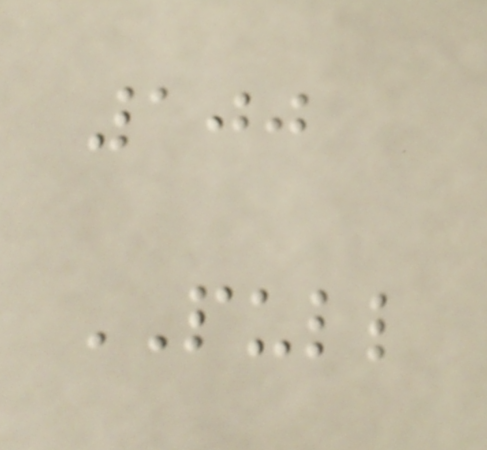100
PULL
